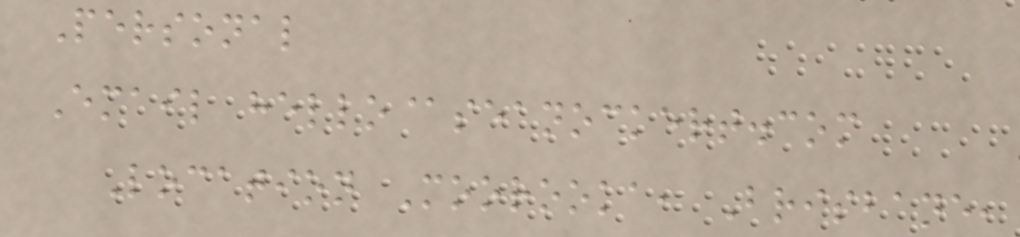Personal
Email hello@seanockert.com
Location Moorooka, Brisbane,
